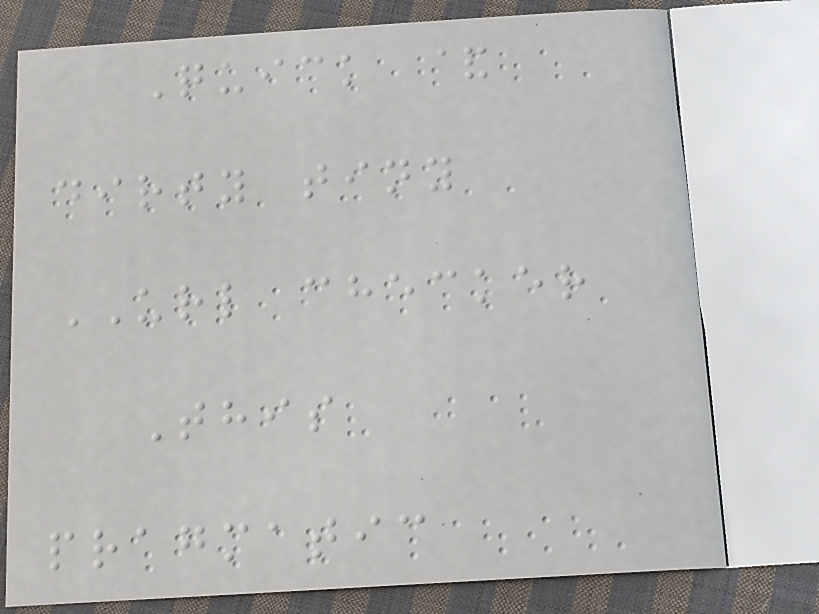Quick &
dirty tiny
URL checker
This
pragmatic
